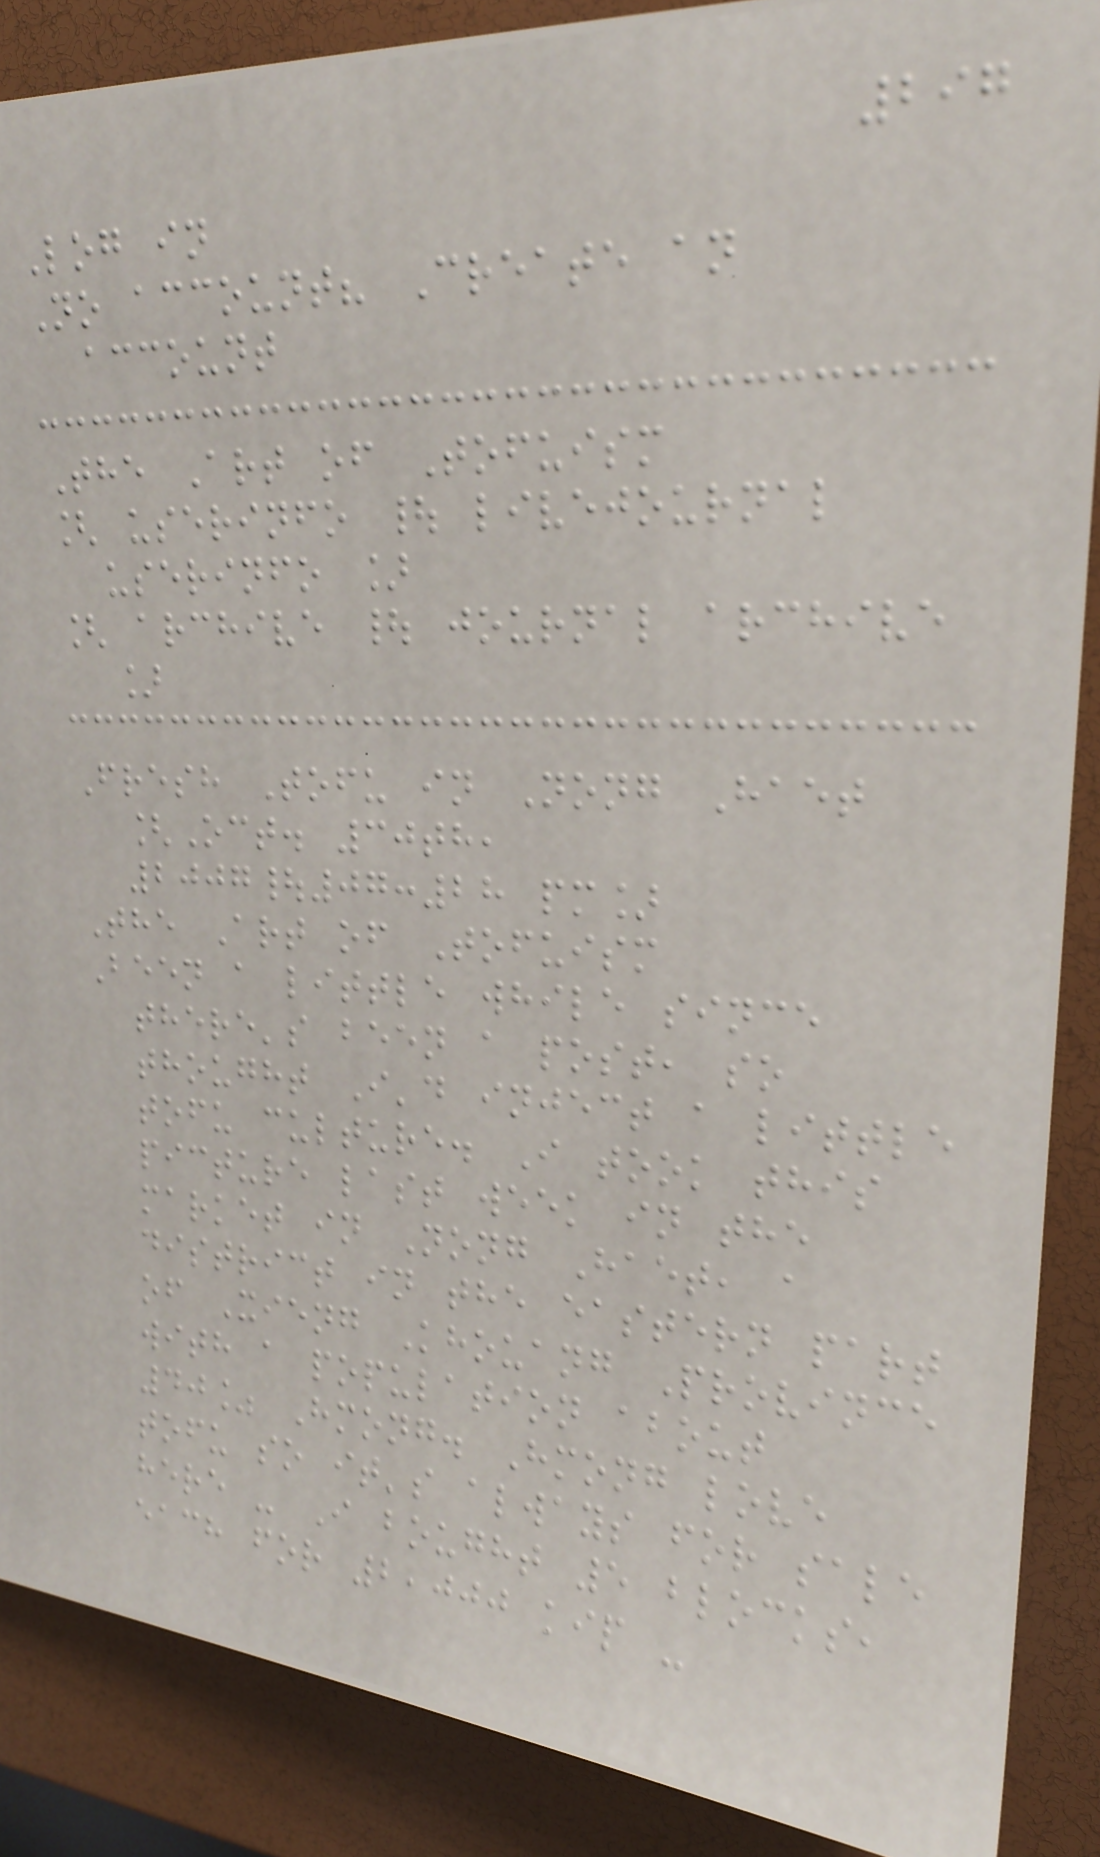297
Log in
No account? Create an
account
The Art of Tofuism
[ userinfo | livejournal
userinfo ]
[ archive | journal archive
]
Fresh Tofu in Nong Haet
[Oct. 30th,
2007|07:28 pm]
The Art of Tofuism
Been a little while since
there's been a post, so
thought I'd inject a little
tofu culture. I took this
picture last week in the
market in Nong Haet, a
district in the eastern part
of Xieng Khouang Province
with a population about
40% Hmong. Hmong love
tofu so it's always for sale
here - I bought 5 blocks,
each for 2,000 kip -
